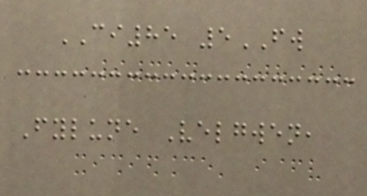CI85 5FW
Fylune Velgwen,
